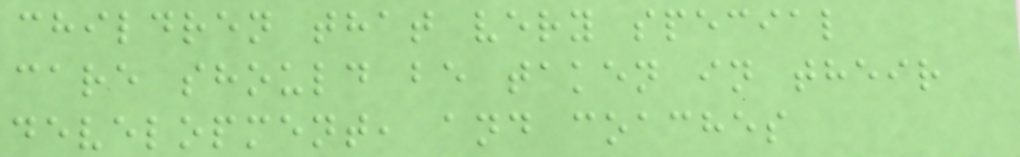children that very special
care should be taken in their
development, and coaches
